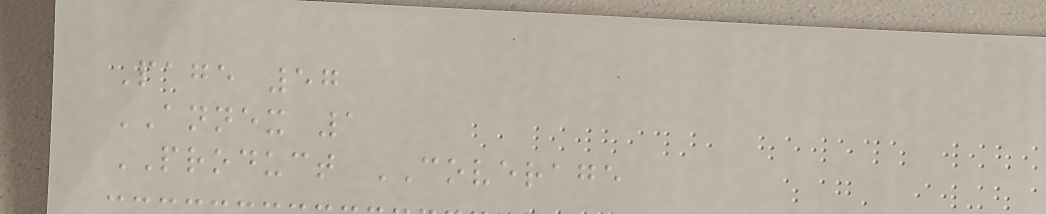Page 57
ANNEX 1
PRODUCT COVERAGE
